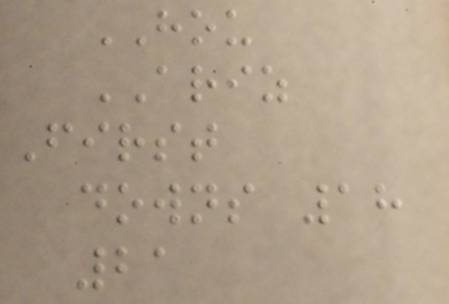HOU
ARIZ
First
downs 18
21
